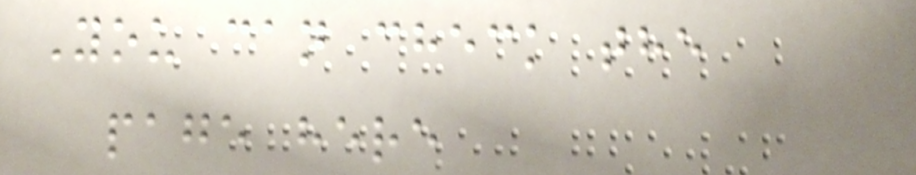You can check the
page here
